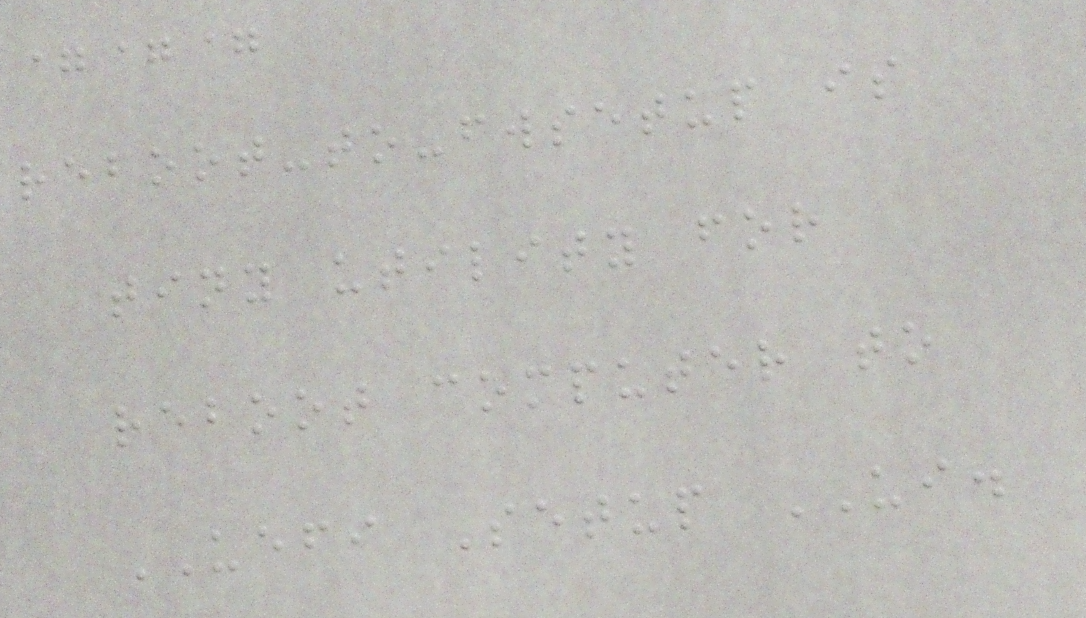===
reboot-to-fwsetup is
tiny utility for
reboot computer to
UEFI Setup UI.
